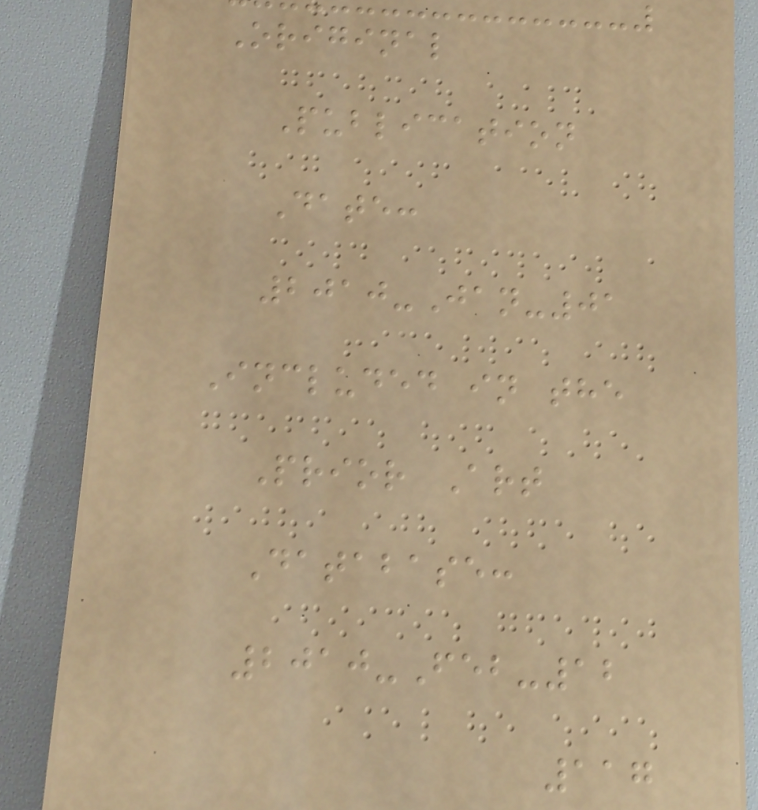Original
Publication
Date:
2010-Jan-01
Included in the
Prior Art
Database:
2010-Feb-12
117
